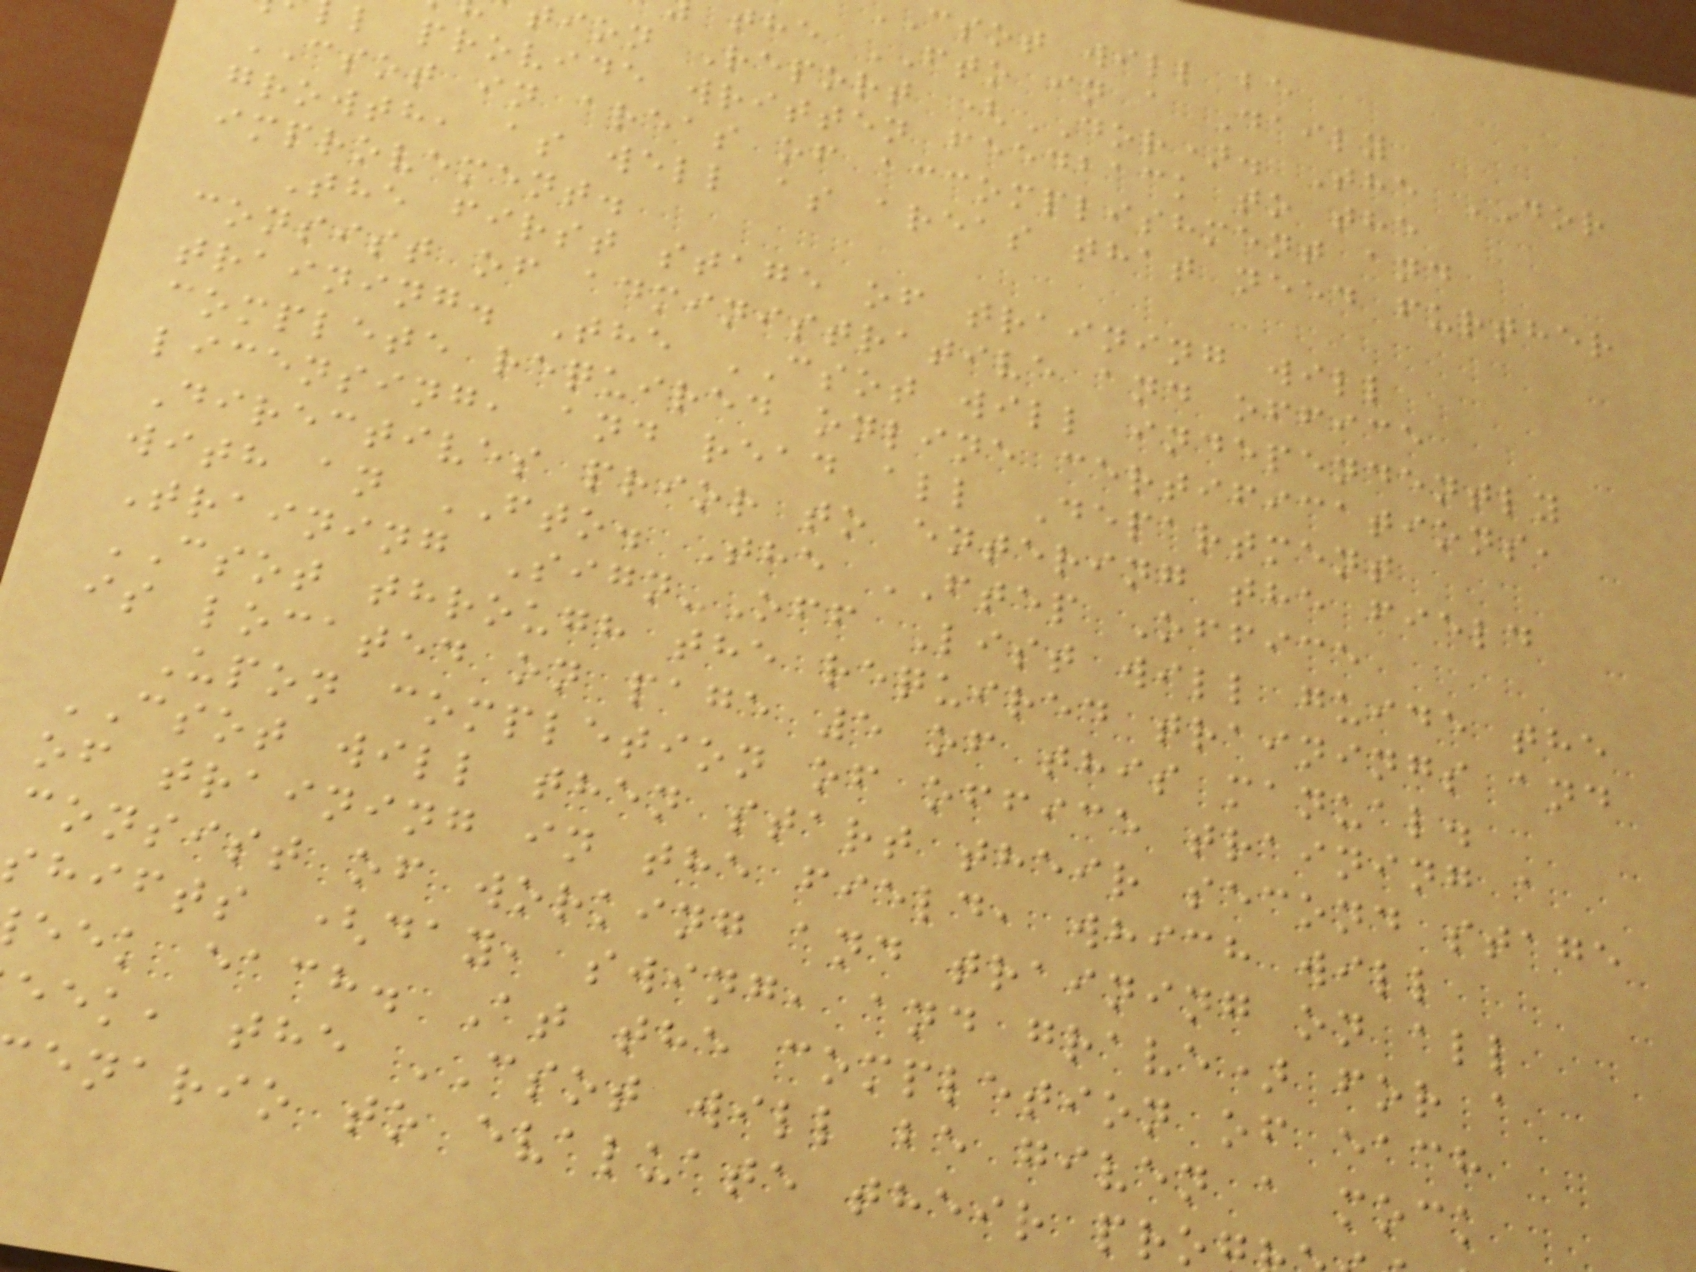csot will be
the FTO in a Daily
tion Report (DOR). The DOR
l provide written feedback to the
CSOT in areas of accomplishment and
growth, as well as areas that need further
improvement.
The first stage of training will
consist of administrative and office
training. The CSOT will independently
complete required online certifications,
licensing, and read all Department
Directives prior to entering the field
with an FTO. The FTEP Office
Training Sign-Off List will guide the
CSOT through the required trainings and
is located on page 5 of this manual.
Upon completion of office training a
CSOT will then start their second stage
of training in the field, which will
consist of working and training on all
shifts (day, swing, and grave) for a
eek each. At the completion of each
eek, the CSOT will be given a mock
enario to evaluate their pro
